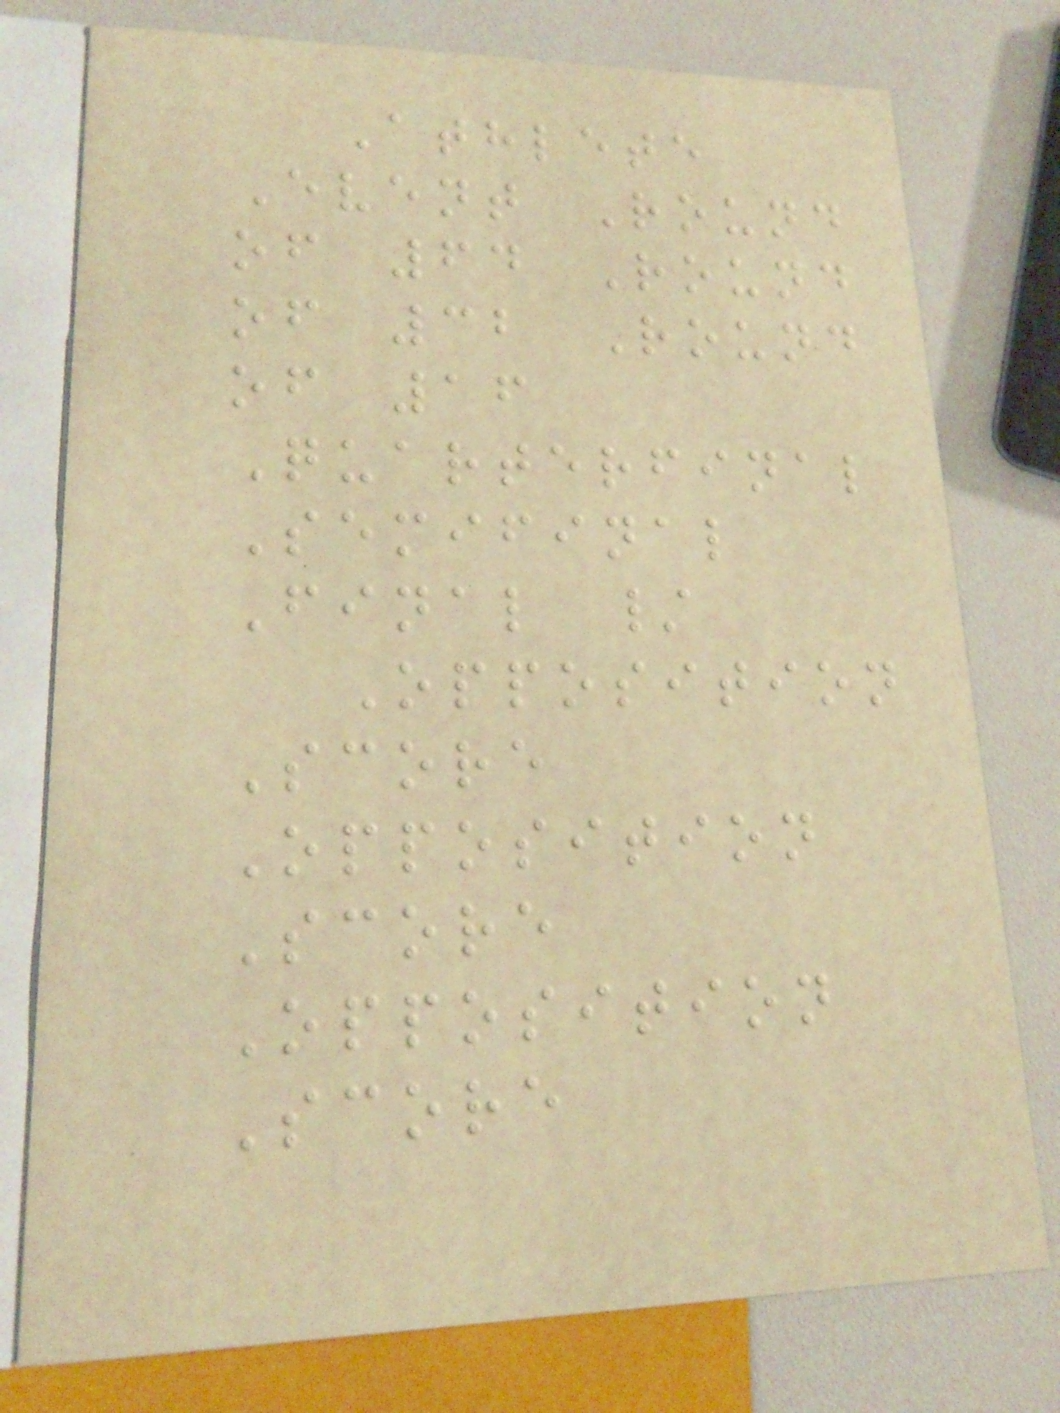Athlete
Event Round
of 64 Round
of 32 Round
of 16
Quarterfinal
Semifinal
Final /
Opposition
Score
Opposition
Score
Opposition
Score
